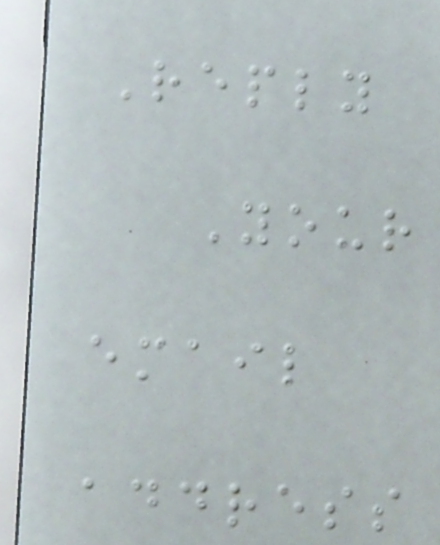Reply
Your
email
address
